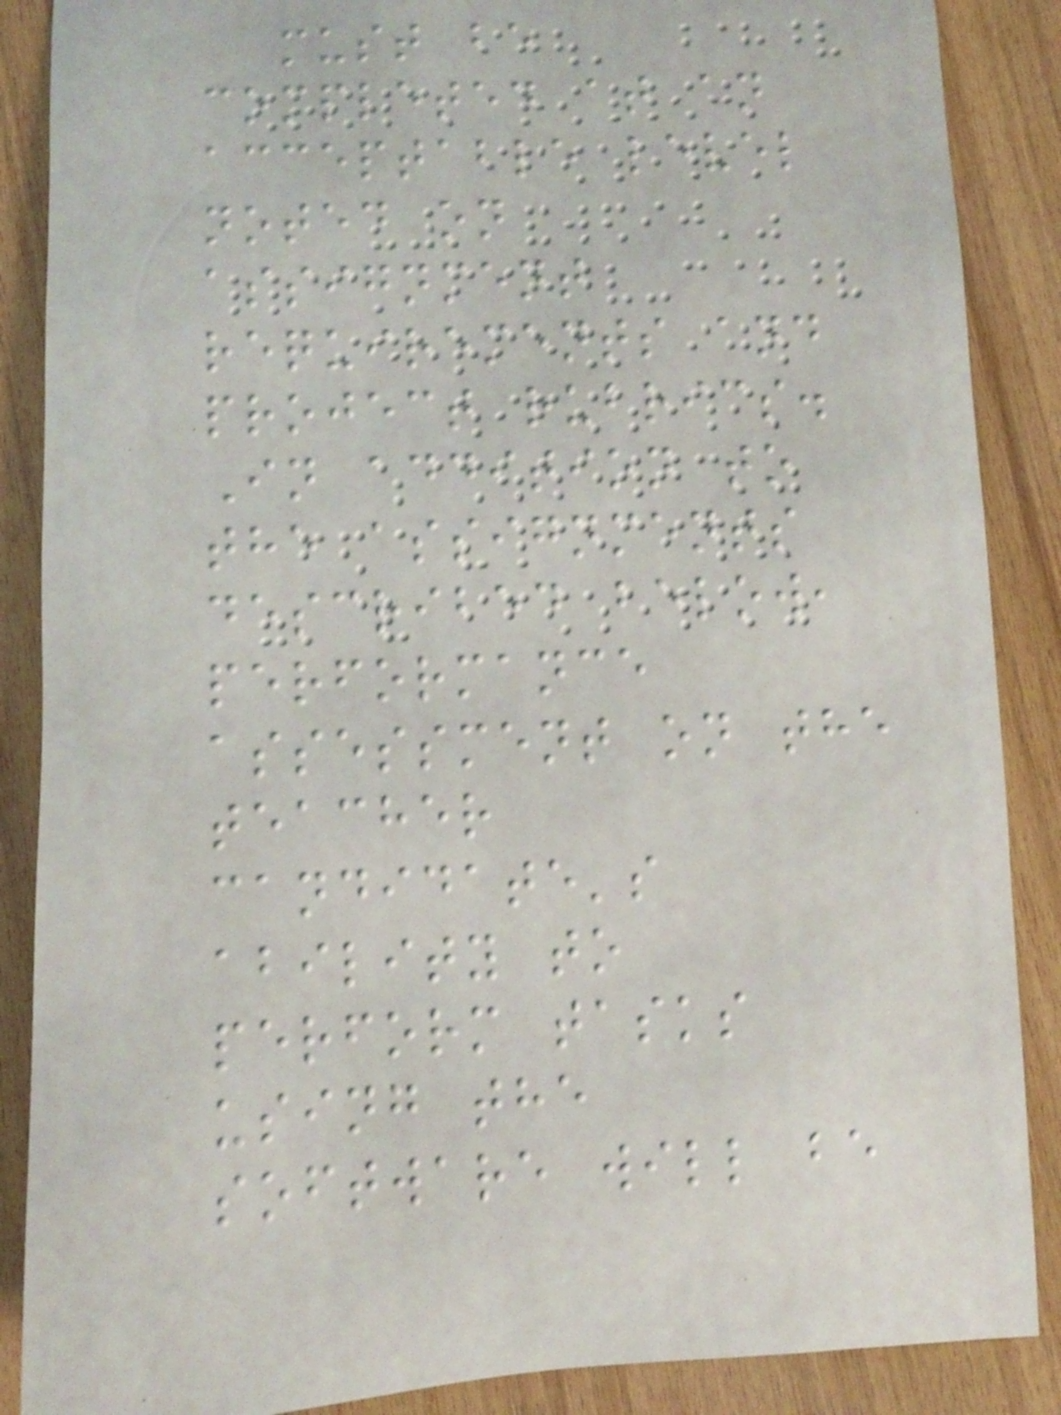must be
completed at an
acceptable level
noted on
assignment
requirements and
project rubrics.
In addition to
the assignments
described below,
performance
assessment on the
teacher
candidate's
ability to
perform tasks
using the
software will be
